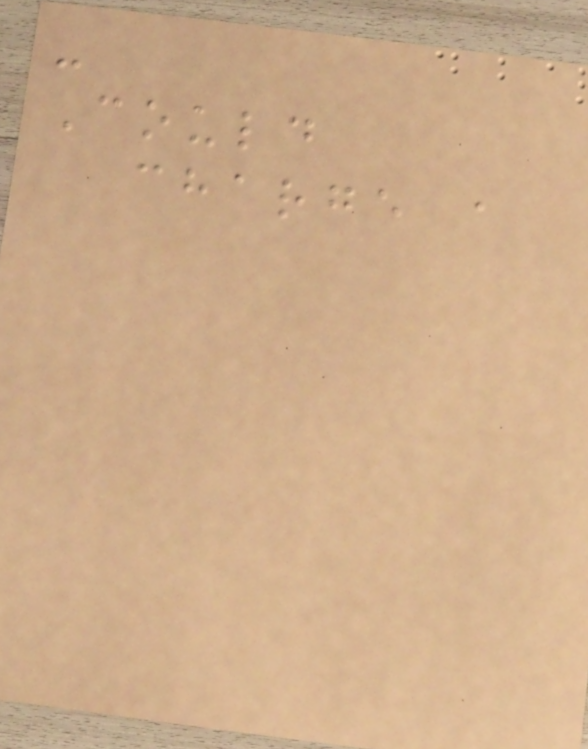-
Could
charge a
